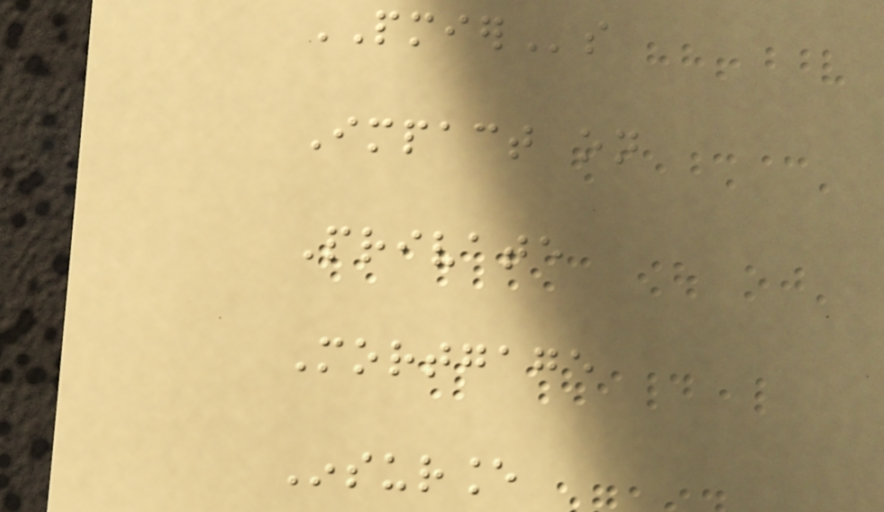PMIERs
Impact on
Private
Mortgage
Insurance
